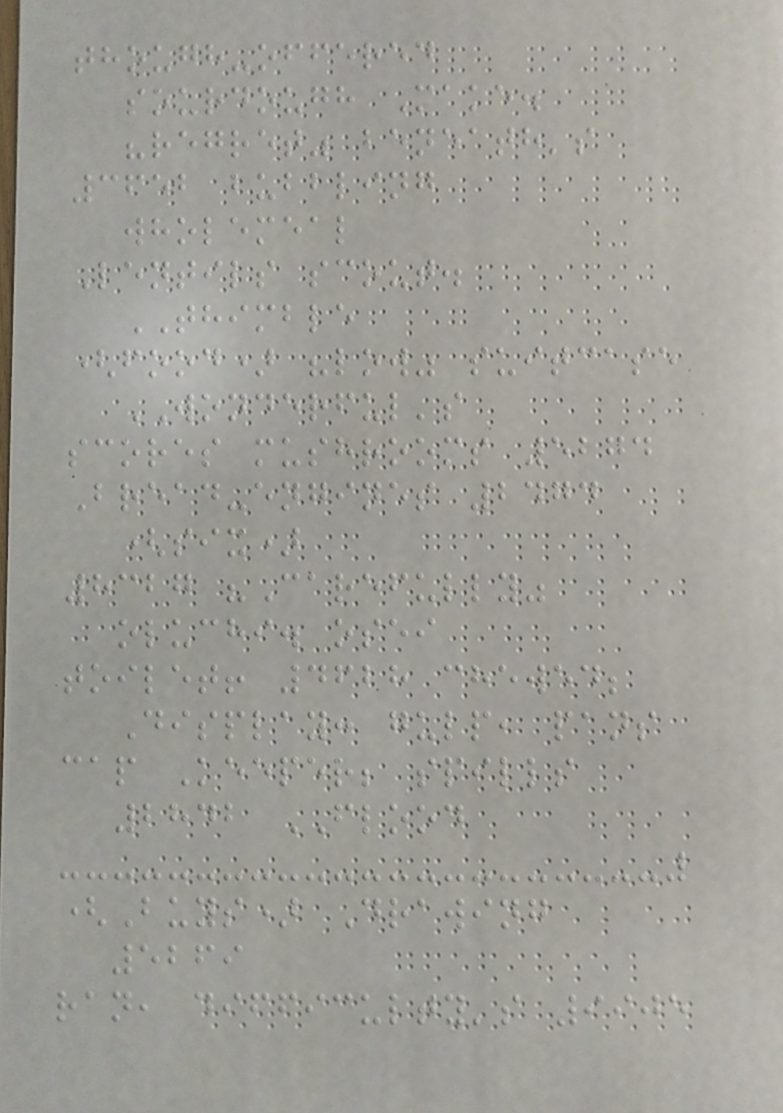though-offered
sourdough Make.
"regret" beneath's
3652 bubbling
wholemeal
Lentils scout.
THIMBLE
(food) "low" suitcase
WONDERFUL's
scores mushrooms 5274
Bread-engines 2474
(six)
8327 "Carefully"
oluchi. osei
toilet! 4628 chewed;
Display: gulp, pans
cap Keeper; spills
2842 FLOOD
(Buys) Drawing
5269
ran, difficulty's 9905
